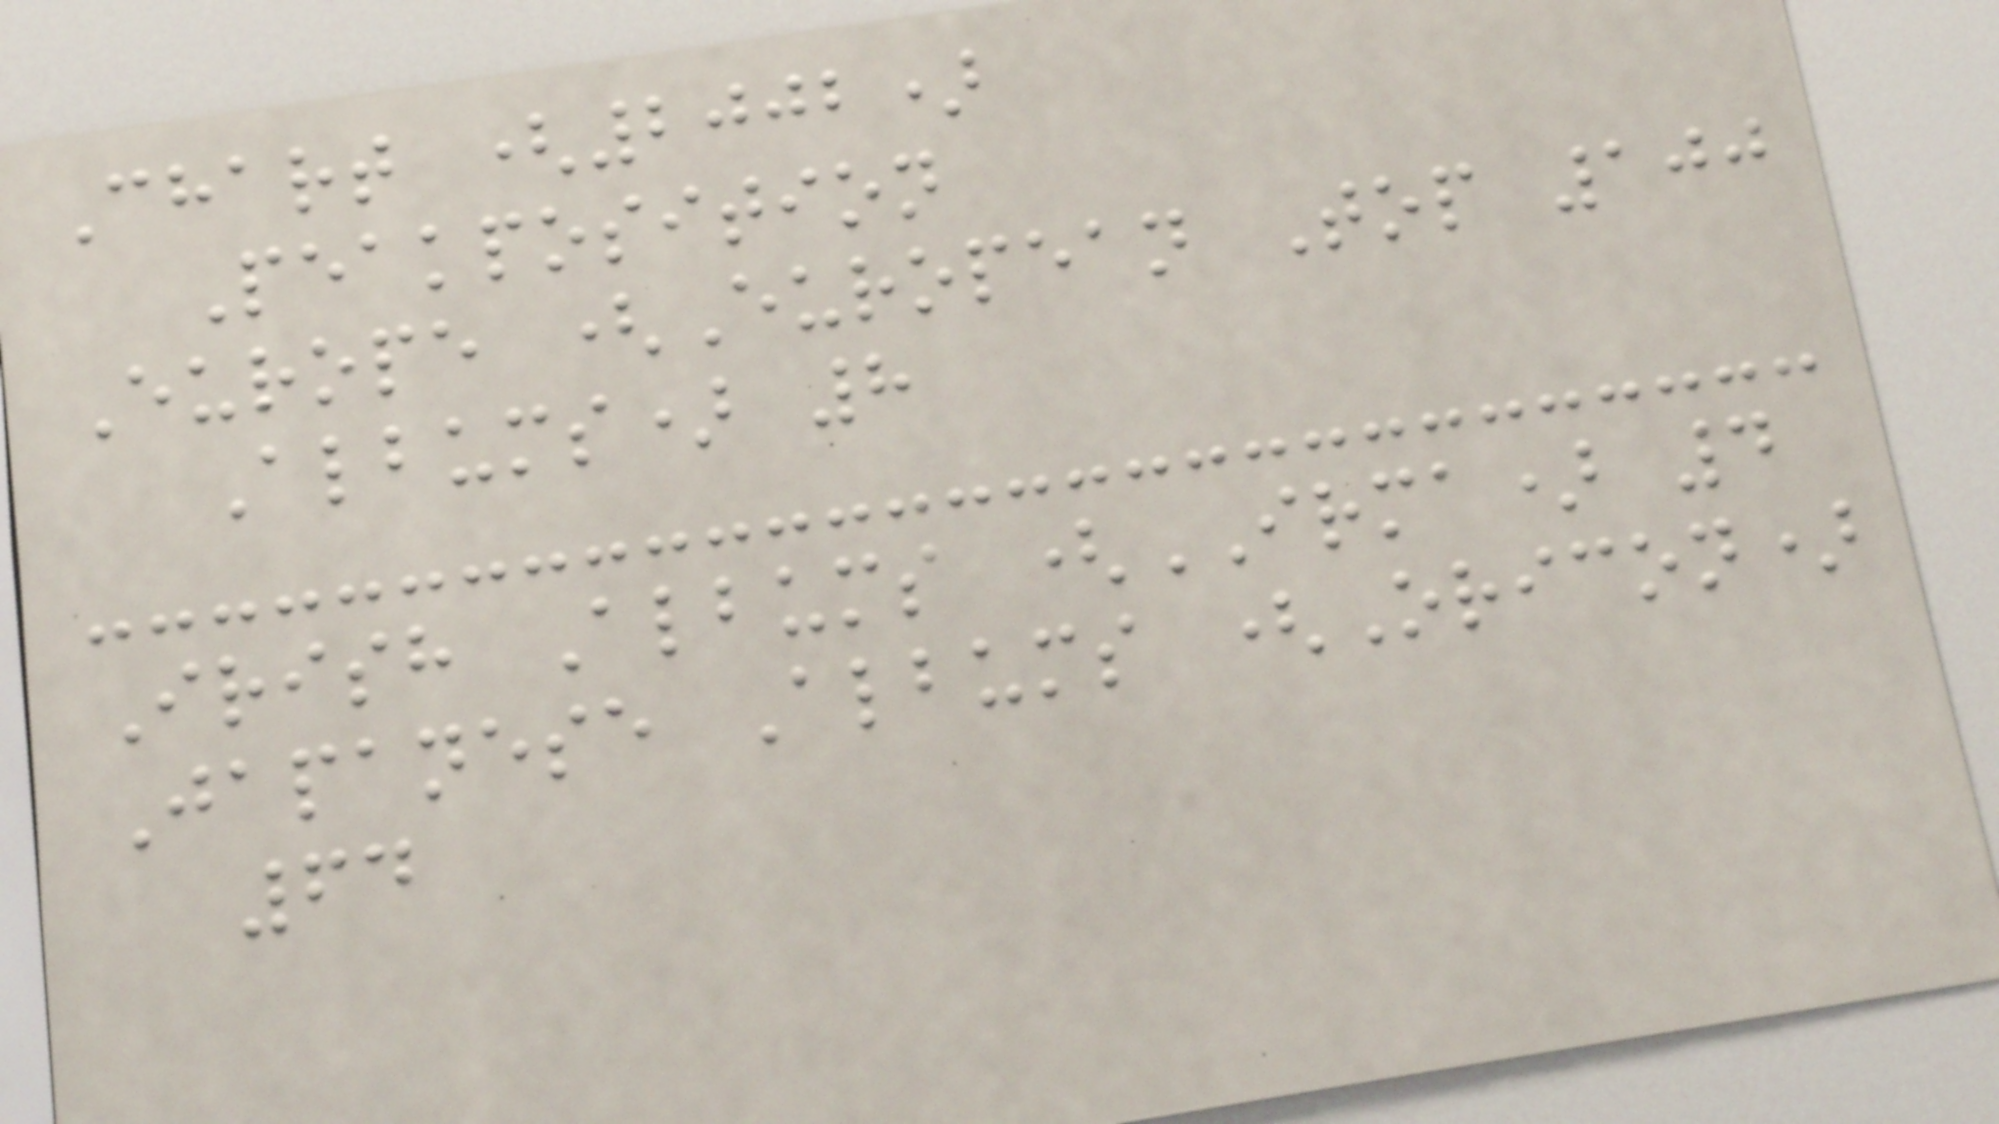Chart (2002)
Peakposition
Europe (European Top 100
Albums) 8
Irish Albums (IRMA) 4
Japanese Albums (Oricon)
64
